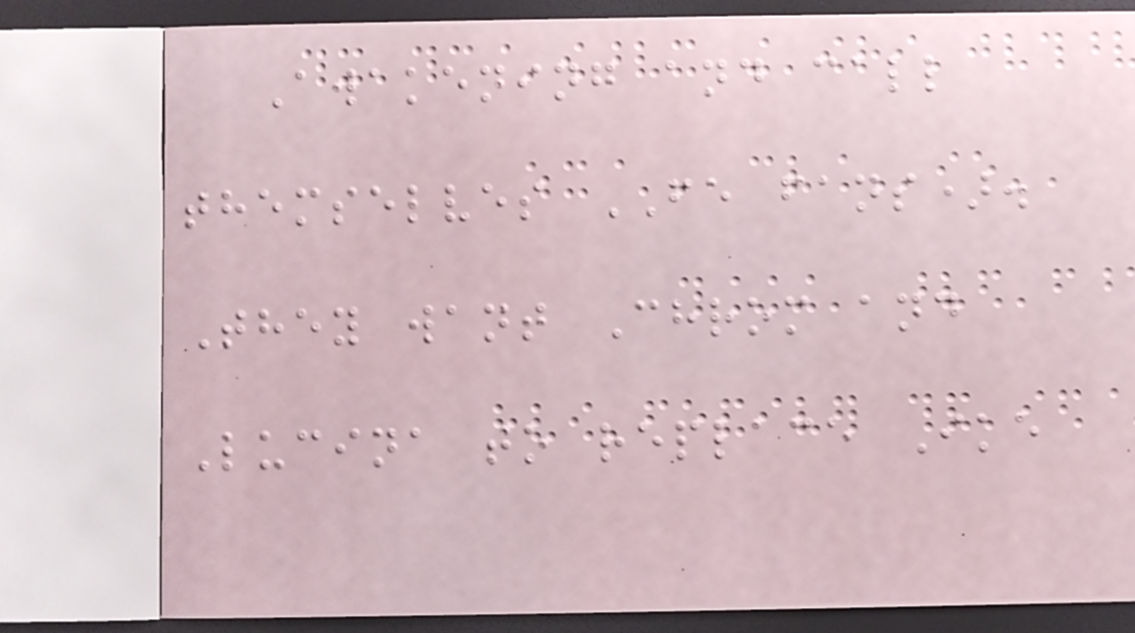Awakening and call
themselves FE fans).
They want Chrom and
Lucina to replace Ike
